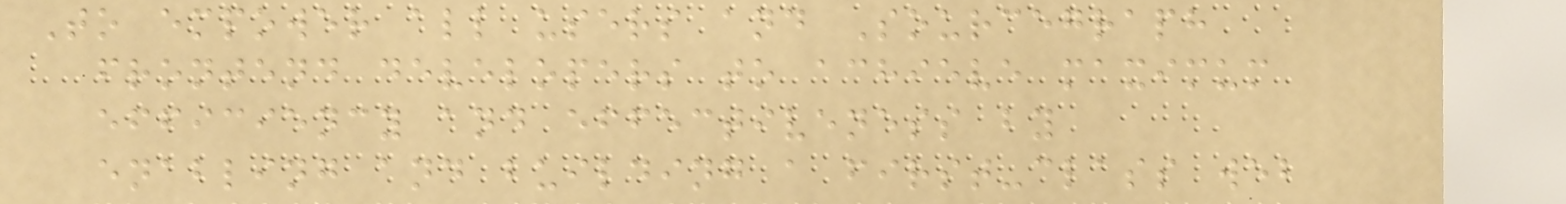To empower all users and Sourcegraph
frontend developers to achieve maximum
efficiency and effectiveness by
enabling and building a first-class web
